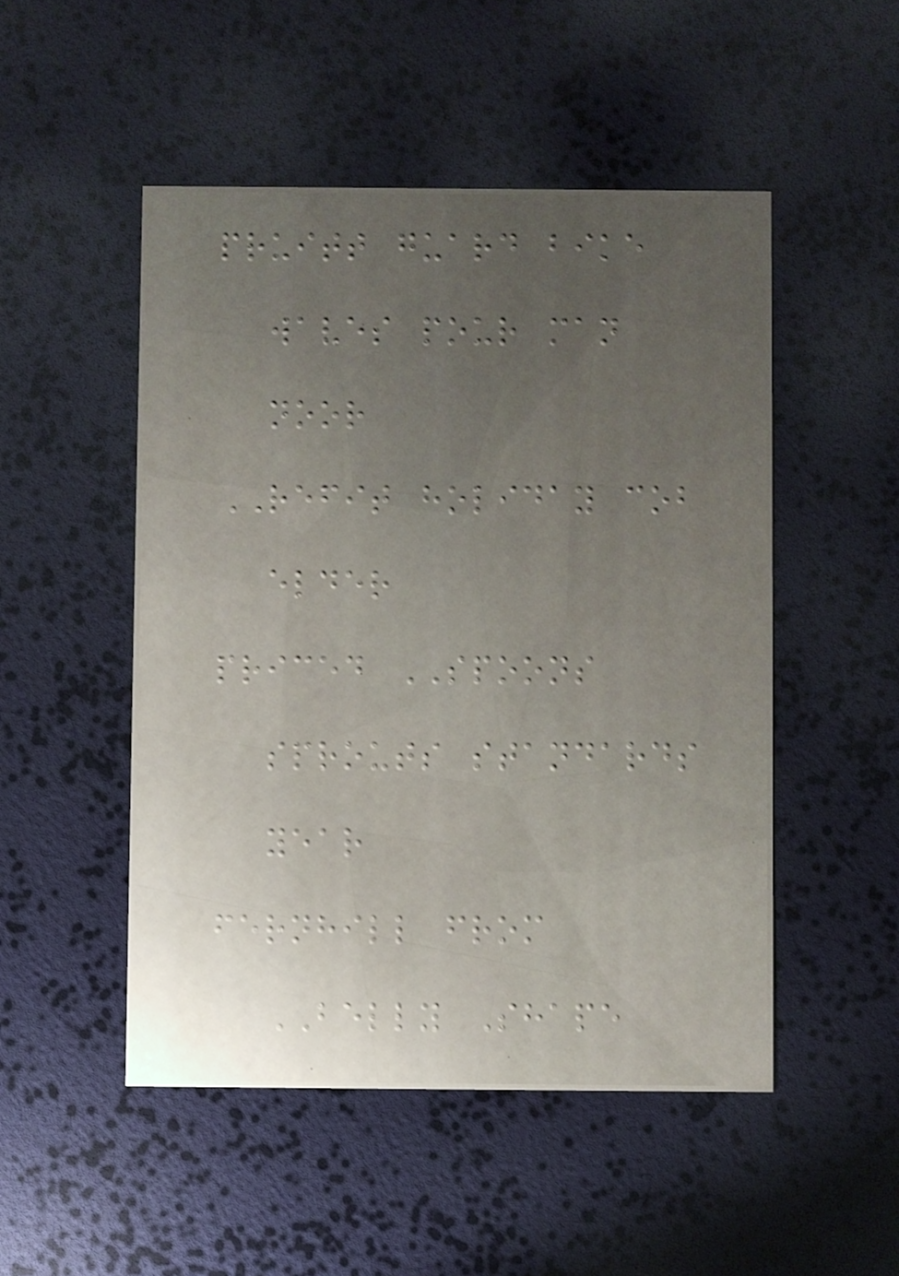pruitt guard bike
waves pour man
noor
REFIT holiday cob
elder
priced SPOONS
sprouts standards
year
fernhill from
BELLY Shape
